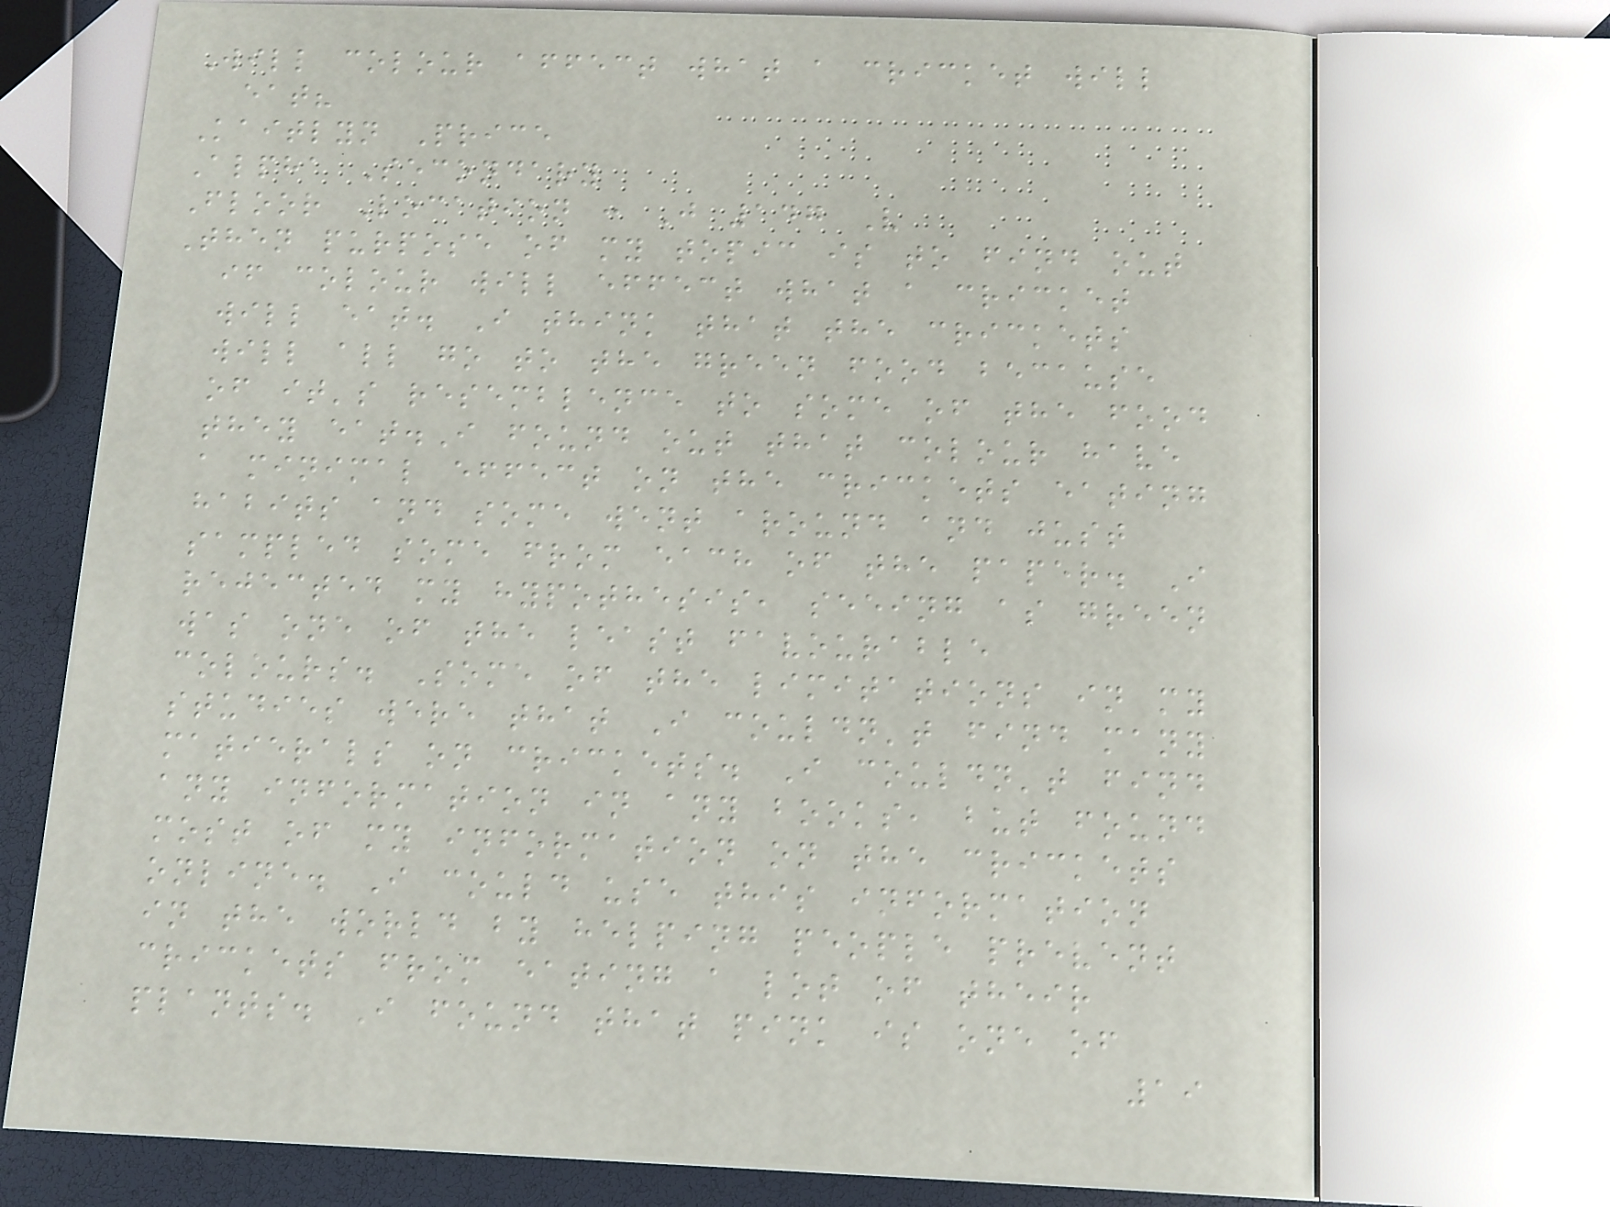Will colour affect what a cricket will
eat?
Kaitlyn Price
Alpha Secondary
Floor Location : J 147 V
Then purpose of my topic is to find out
if colour will effect what a cricket
will eat. I think that the crickets
will all go to the green food because
of it's resemblence to some of the food
they eat.I found out that colour have
a minimal effect on the crickets eating
habits and some went around and just
sampled some from each of the paper. I
rejected my hypothesis, seeing as green
was one of the least favourable
colours. Some of the limitations in my
studies were that I couldn't find many
matierals on crickets. I couldn't find
any information in any books, but found
most of my information on the crickets
online. I could use this information
in the world by helping people prevent
crickets from eating a lot of their
plants. I found that pink is one of
19
